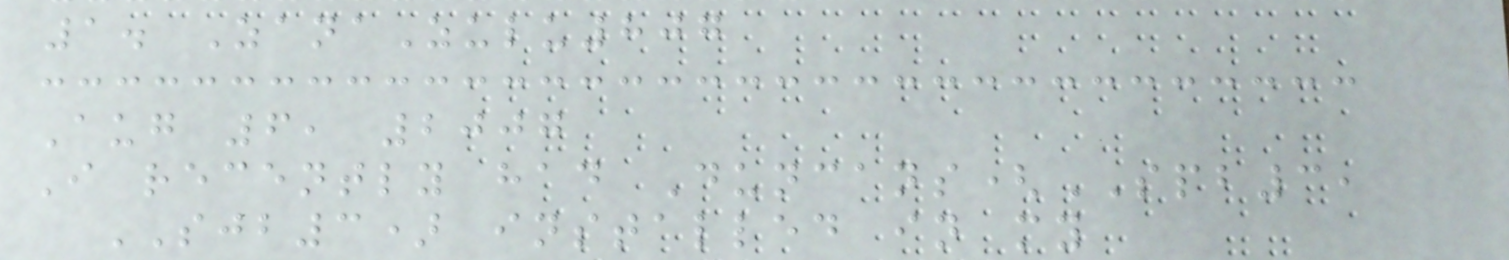1. ZanaZulu807
Aug 6, 2007
I recently had Duncans(SPB3,
SJB3) installed in my
